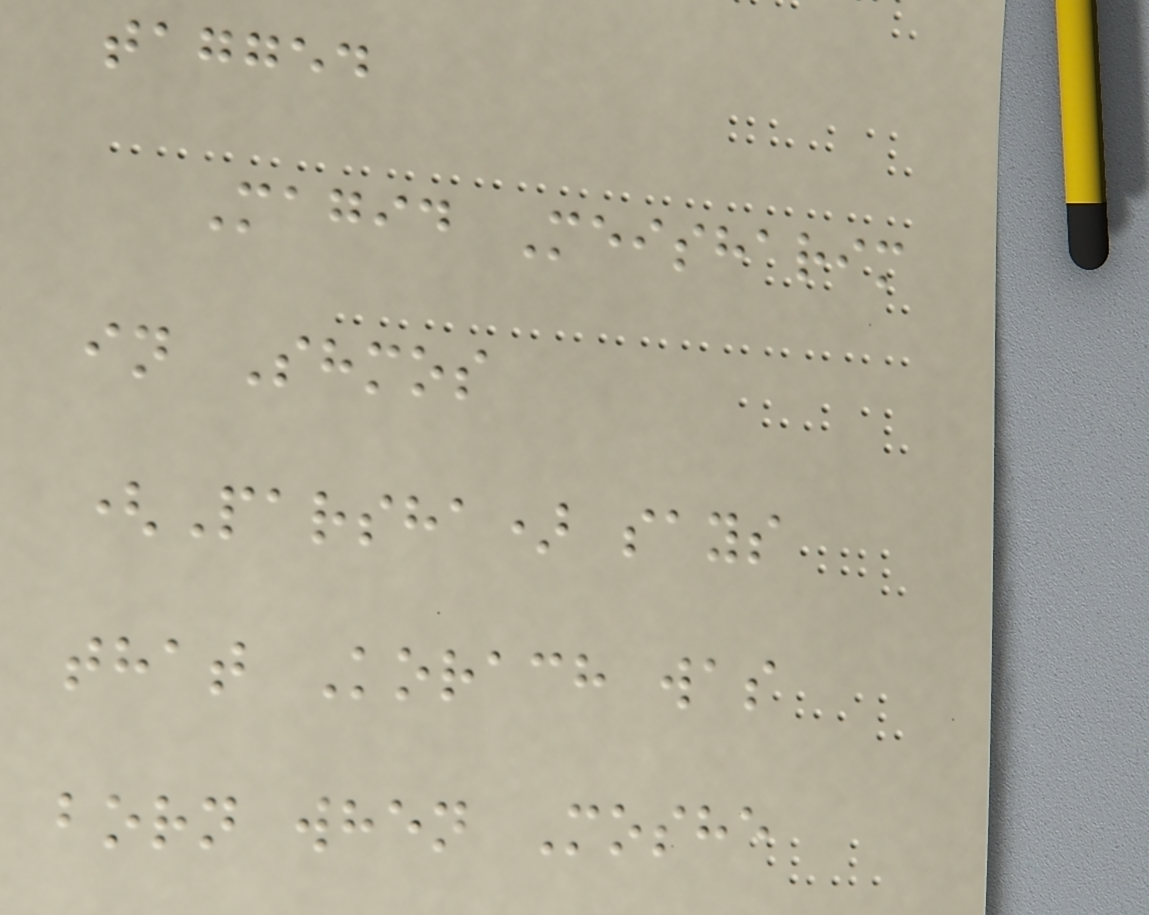tagged
Magid Meisharim
in Shmos
(Parsha) says
that Korach was
born when Moshe
